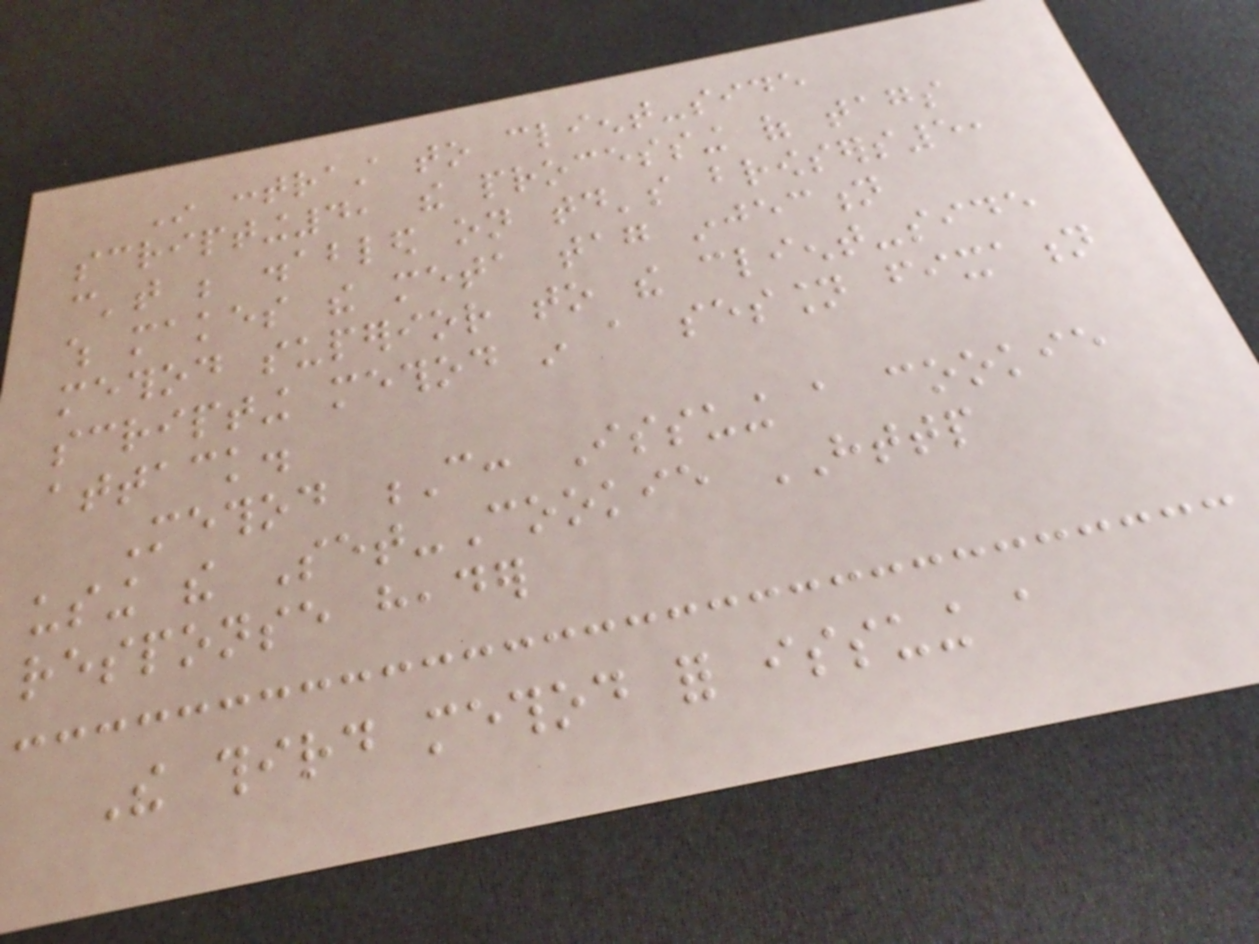In contrast to client-side
scripting4, the processing of tags
can't be disabled on today's browsers5,
which makes the meta tag injection
method superior to the client-side
scripting method in a session fixation
attack.
Method C: Issuing a cookie
using the Set-Cookie HTTP
response header
The third method for issuing a
